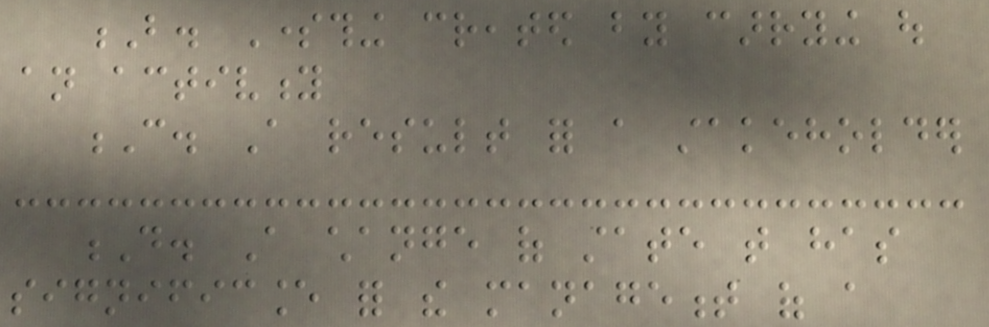B. Something created by carrying out
an activity
C. A result for a stakeholder
D. A change of state that has
significance for the management of a
